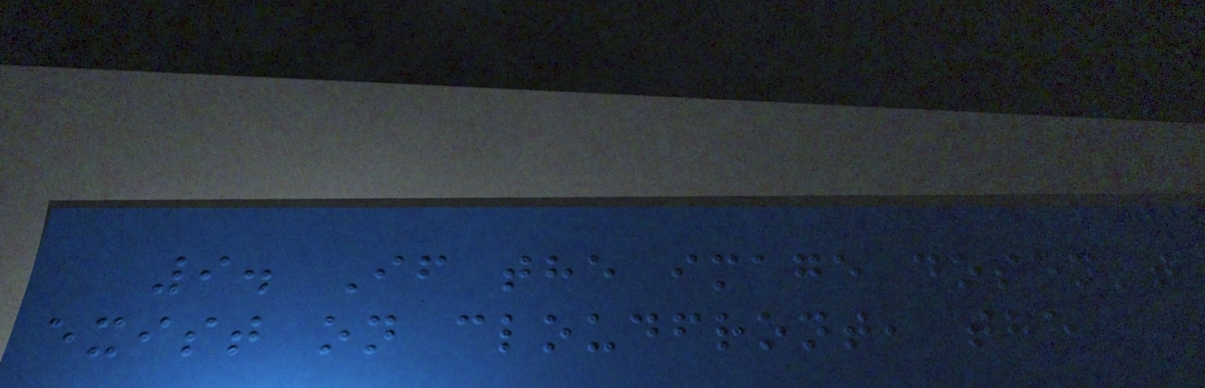9. If the image dosen't
exist on cloudfront, the
